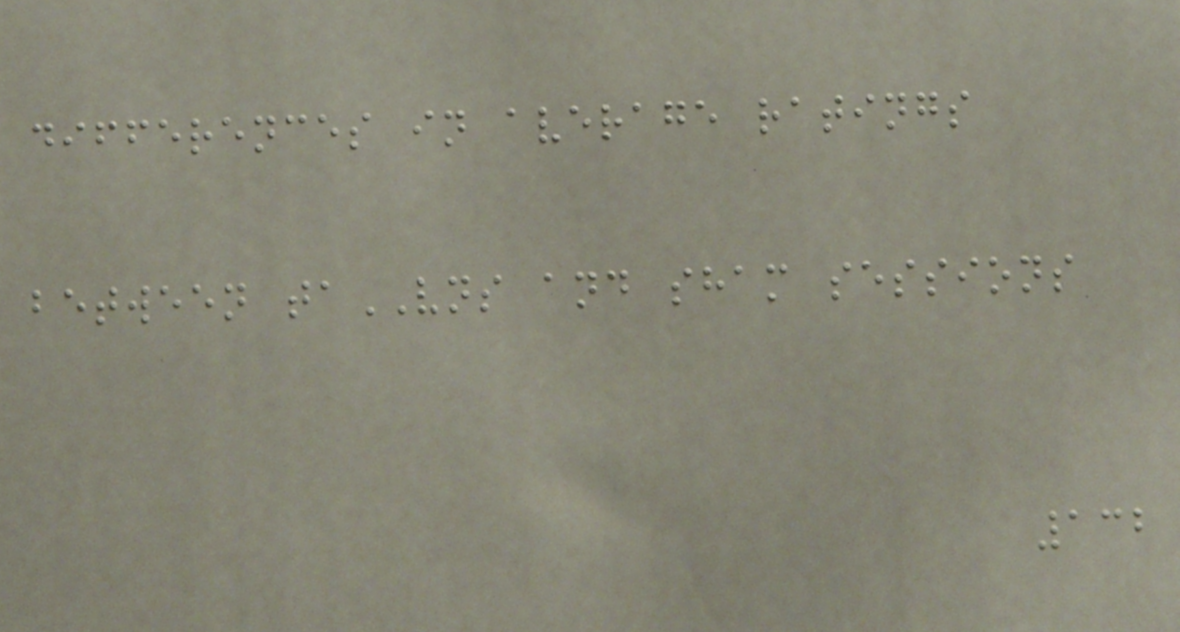differences in average ratings
between taVNS and sham sessions
132
